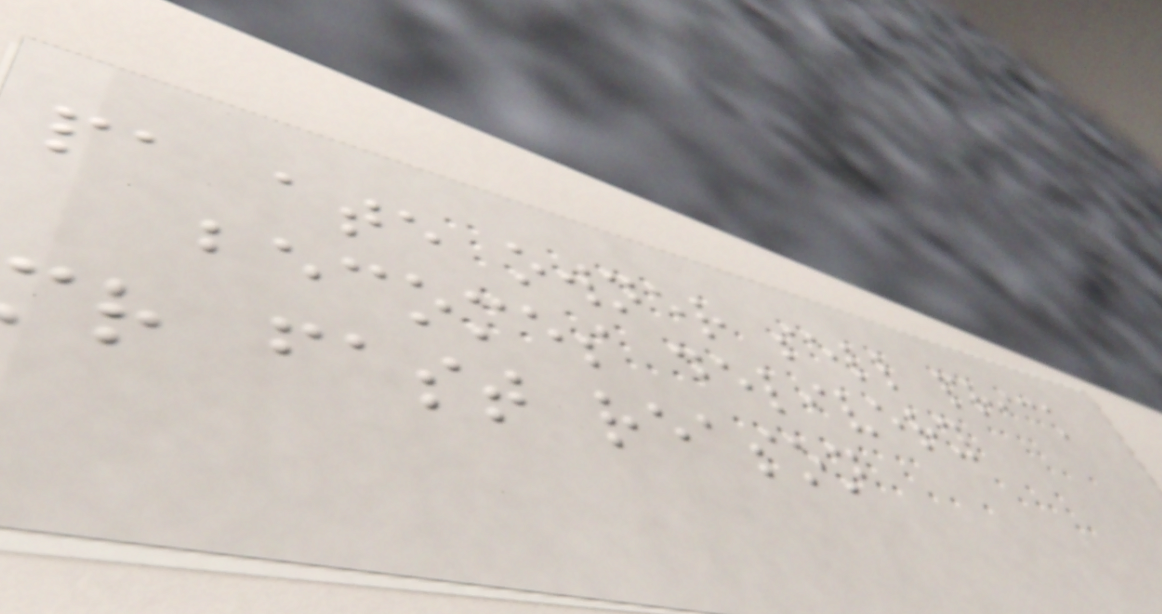pa ate owner sell prick
becomes delivery
mr fast reason
